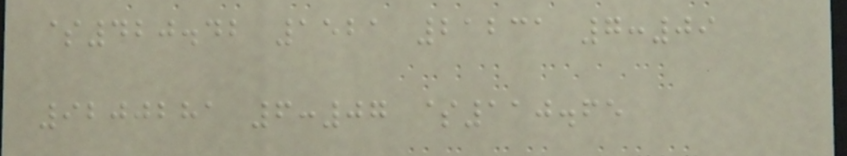$420.42 1521 21231 7:09
9200281 6:07 $110.65
